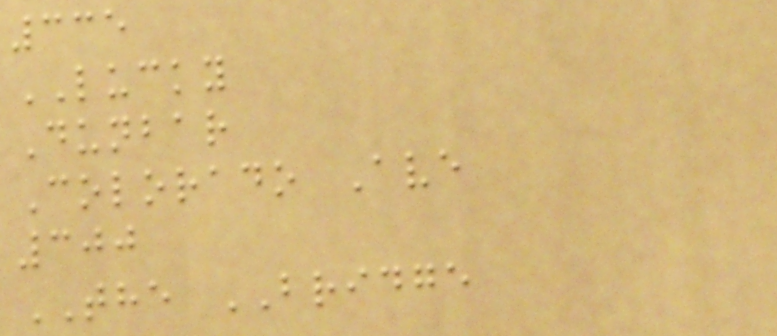335
LUCKY
Dunbar
Colorado Ave
300
THE BRIDGE
